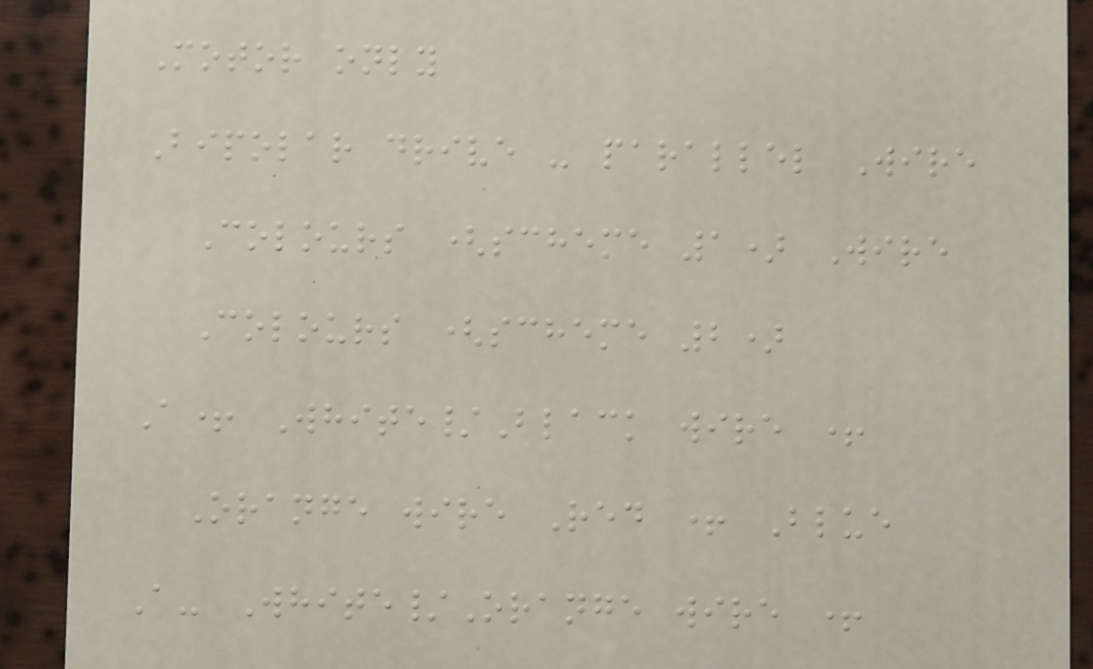Motor only
Bipolar drive - parallel Wire
Colours (scheme 1) Wire
Colours (scheme 2)
A+ White/Black wire +
Orange wire Red + Blue
A- White/Orange wire +
